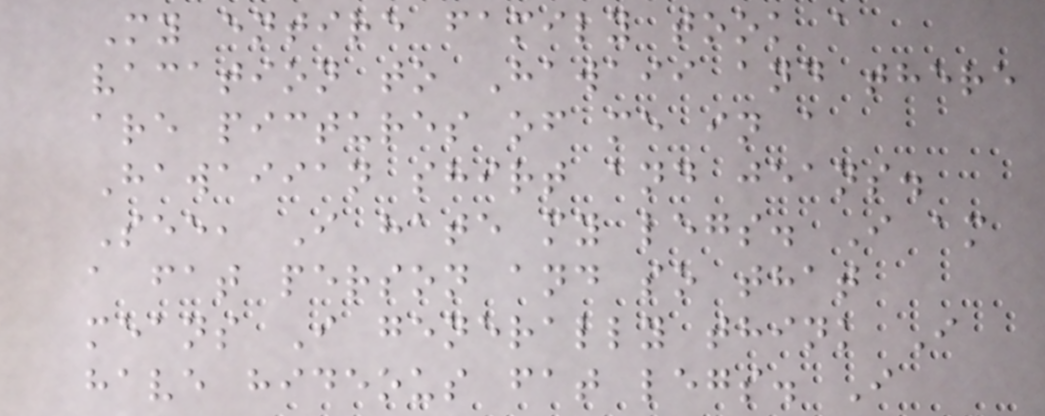My entire family took a
vacation to Hawaii and there
are pictures of me in a
Hawaiian shirt and jeans.
See, I hate my legs. I am
a fat person and so that
means I generally think I
have hideous fat legs. I
